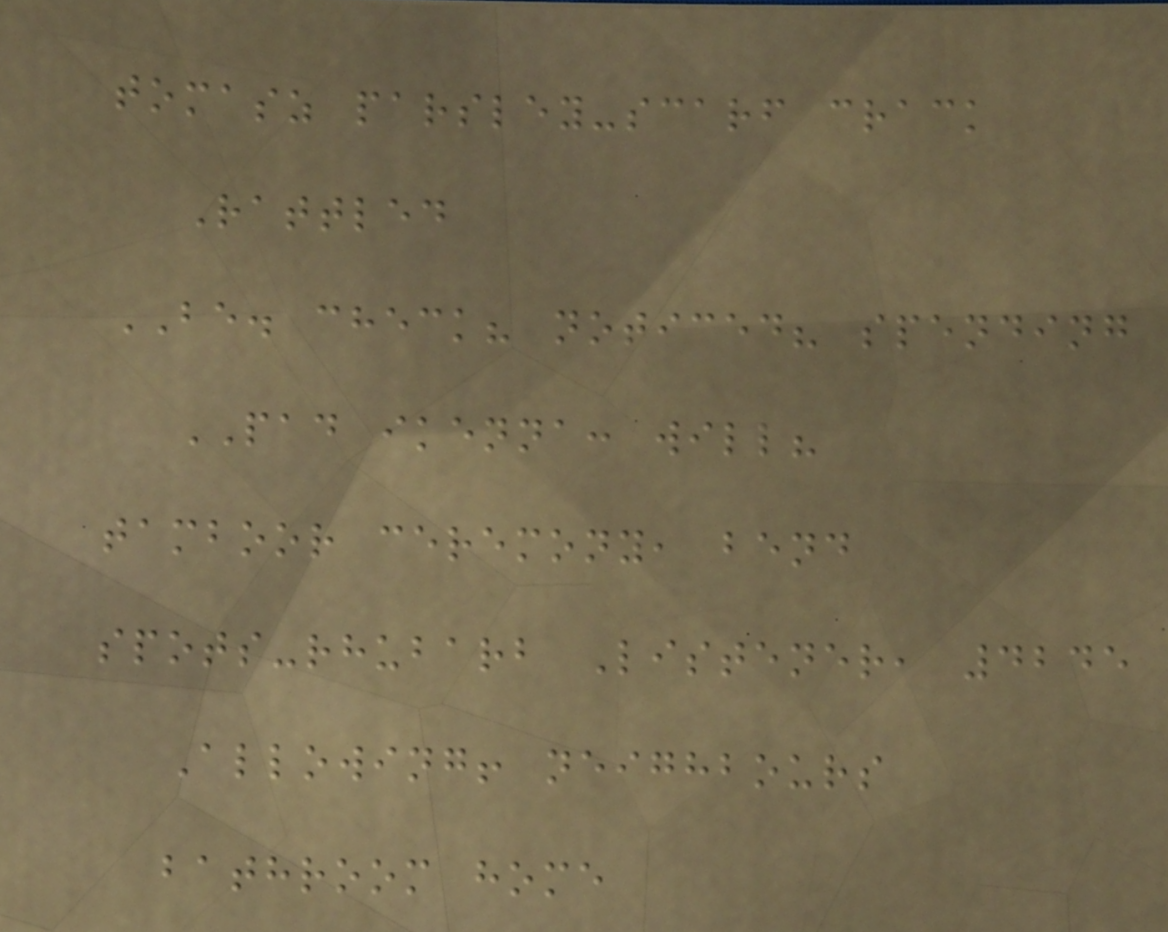tomasz parsley-scarf crack
Rattled
BE. check? noticed? spending
PAD ikenna: will?
tamboor ceremony, bend
spots-rhubarb Listener, 4245
Allowing! neighbours
bathroom home
